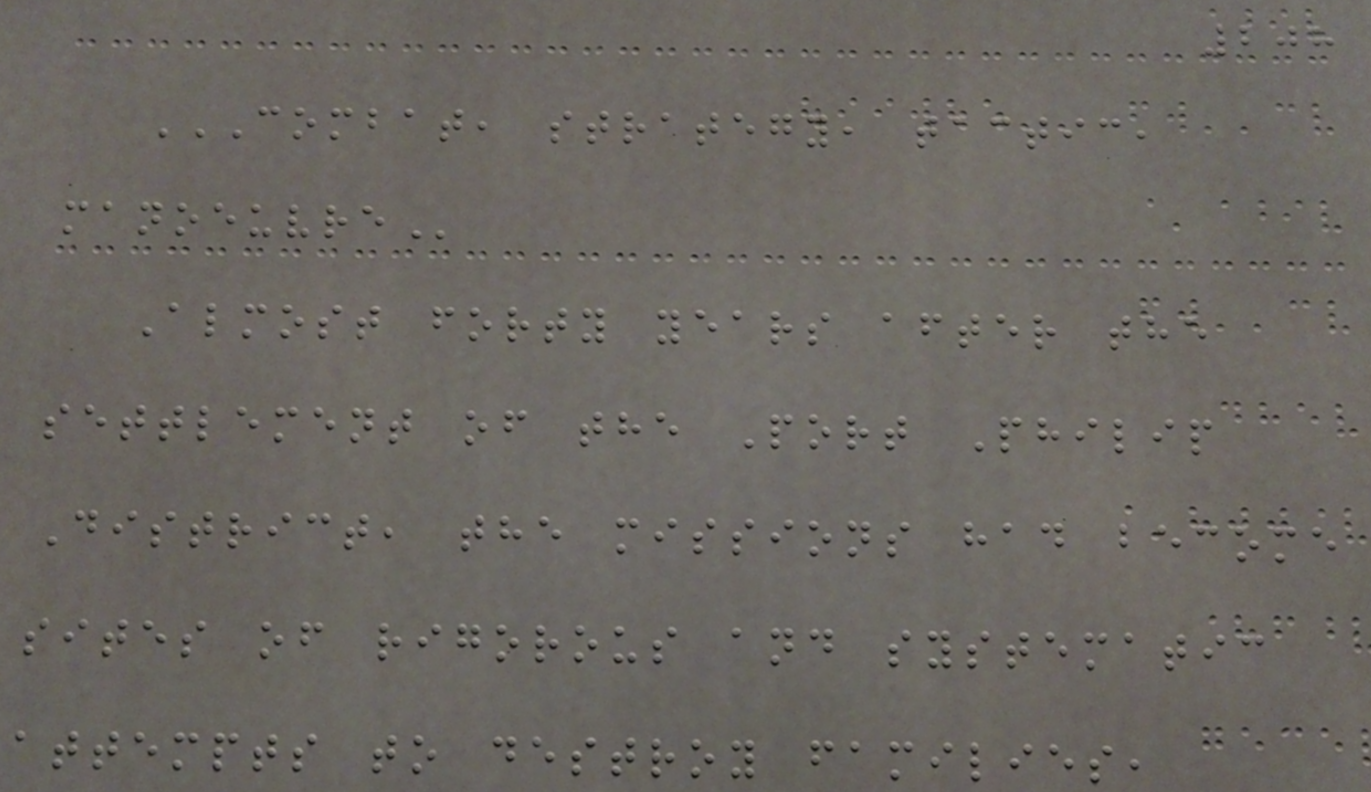208
COMBAT, STRATEGY, TACTIC,
MANOEUVRE
Almost forty years after the
settlement of the Port Philip
District, the missions had become
sites of rigorous and systematic
attempts to destroy families,
